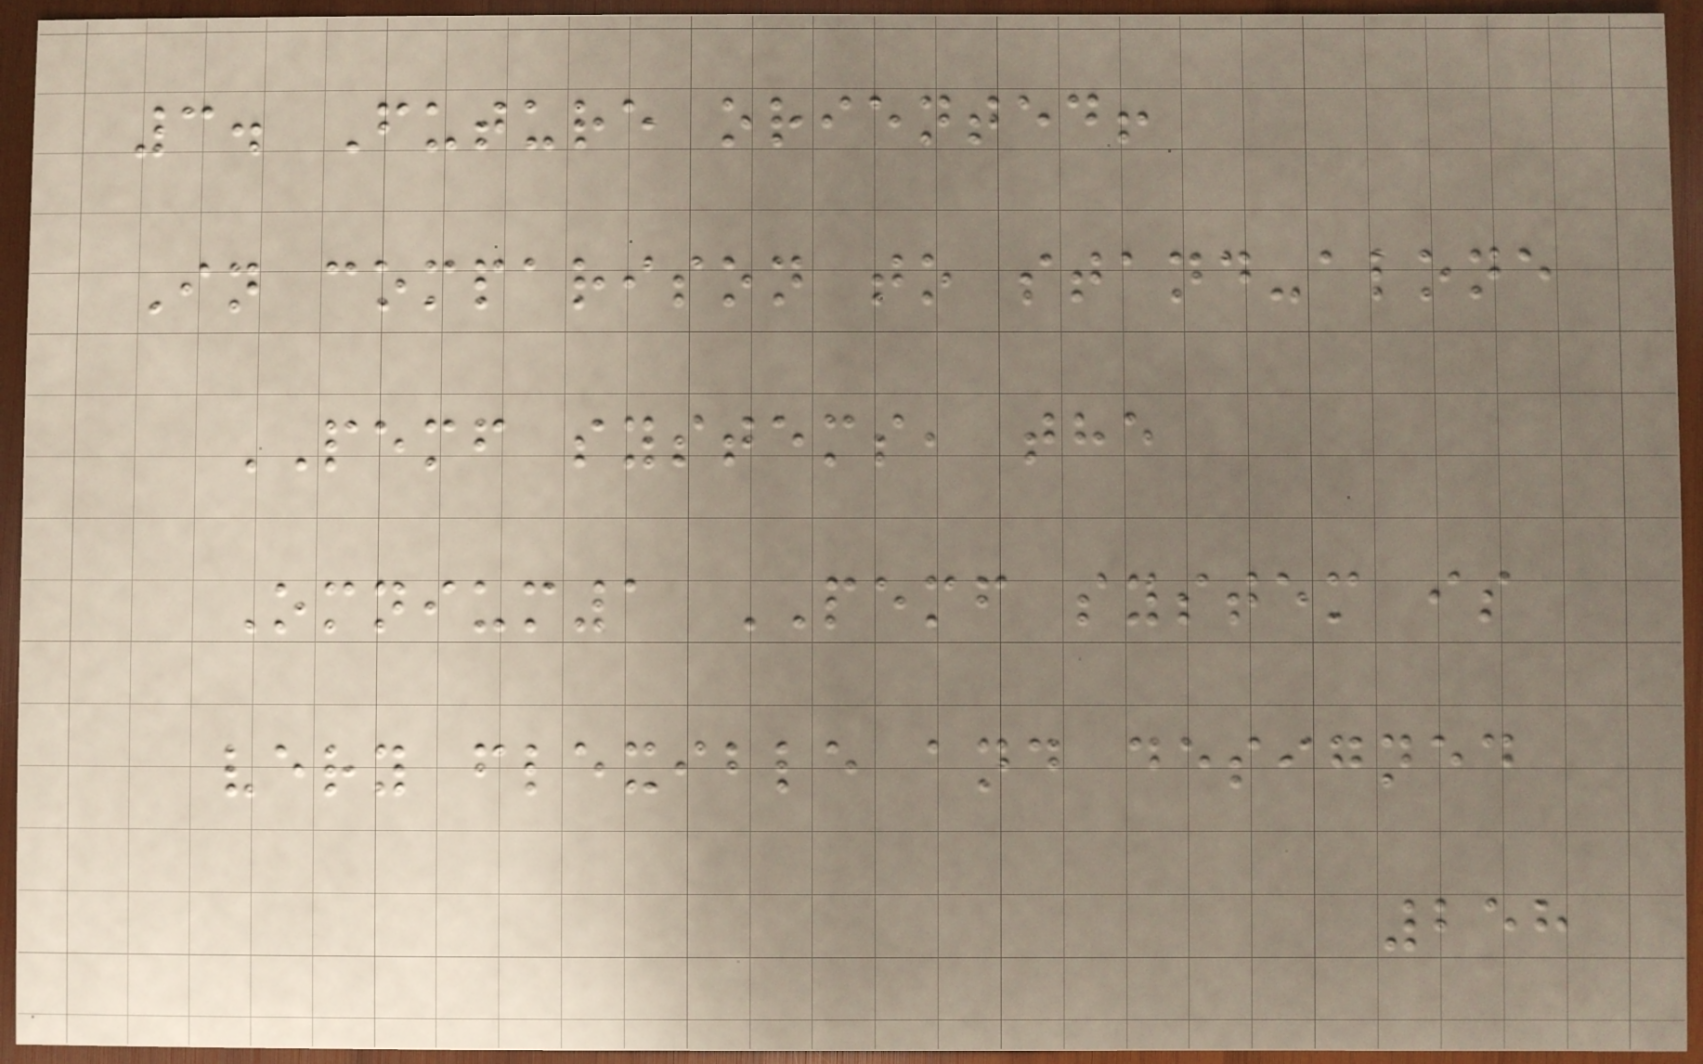3. Future oriented!
In comparison to stand-alone
PEMF systems, the
Omnium1 PEMF system is
very flexible and designed
258
